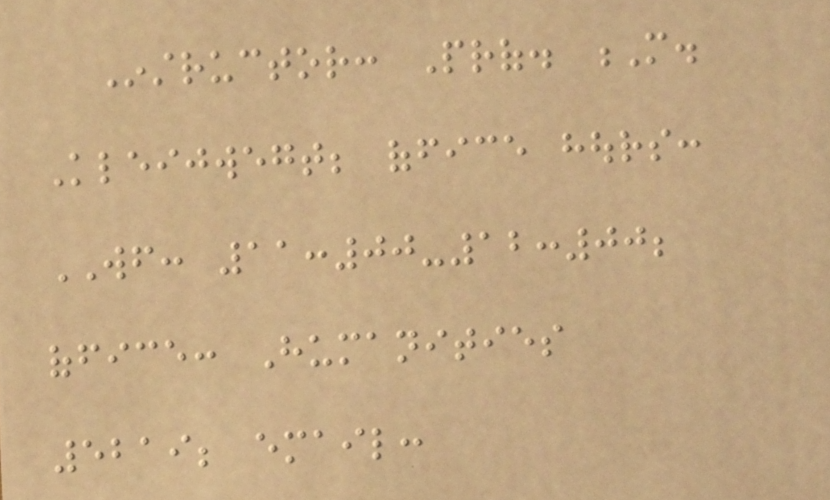Instructor: Prof. M.
Kleijwegt; office hours:
WF: 11:00-12:00;
office: Humanities
5219; email:
